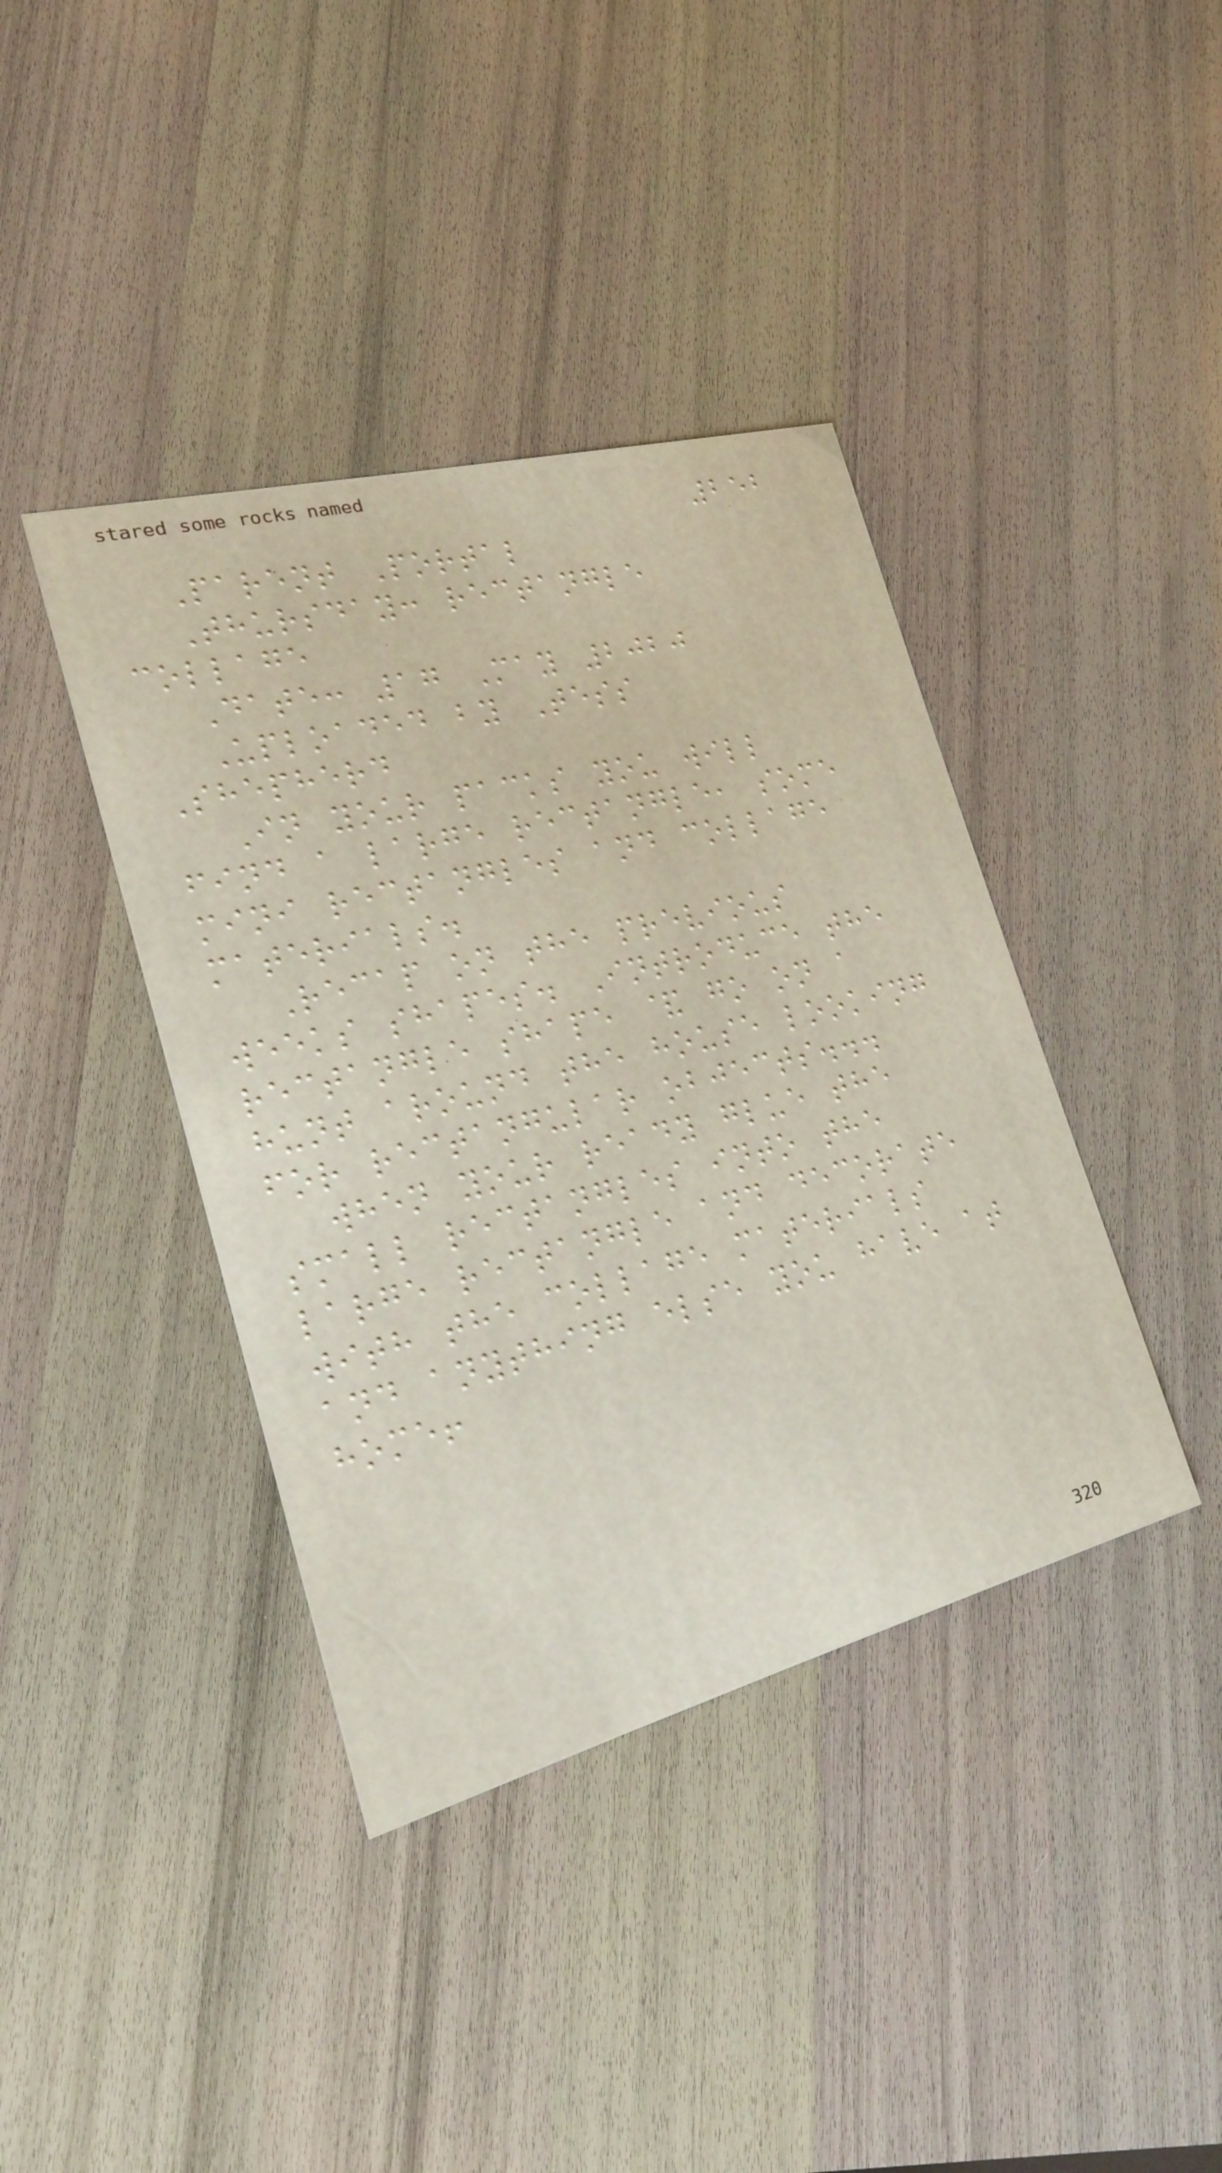252
Parent Portal
Thursday: rectangle
collage
Date: 17 May 2020
Uploaded by Tess
Shepherd
In your packs you will
find a large rectangle, some
mini rectangles and collage
materials.
Recap on the previous
weeks shapes. Introduce the
rectangle shape & go on a
hunt around the house looking
for rectangular objects...
when your ready glue the
small rectangles into the
large rectangle and decorate
with the collage materials
and anything else you have at
home!
